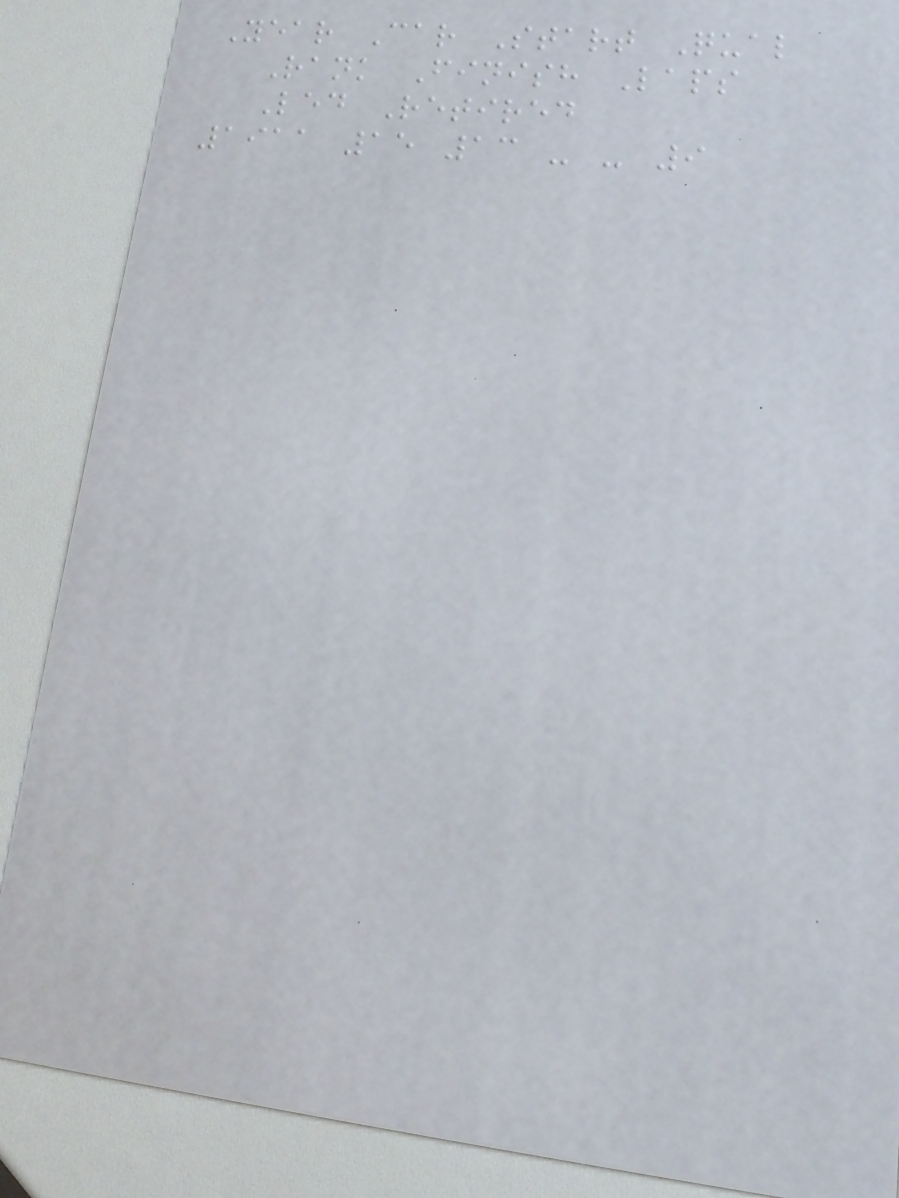Year Car Start Qual
Rank Finish Laps
Led Retired
1911 15 13 - - 9
